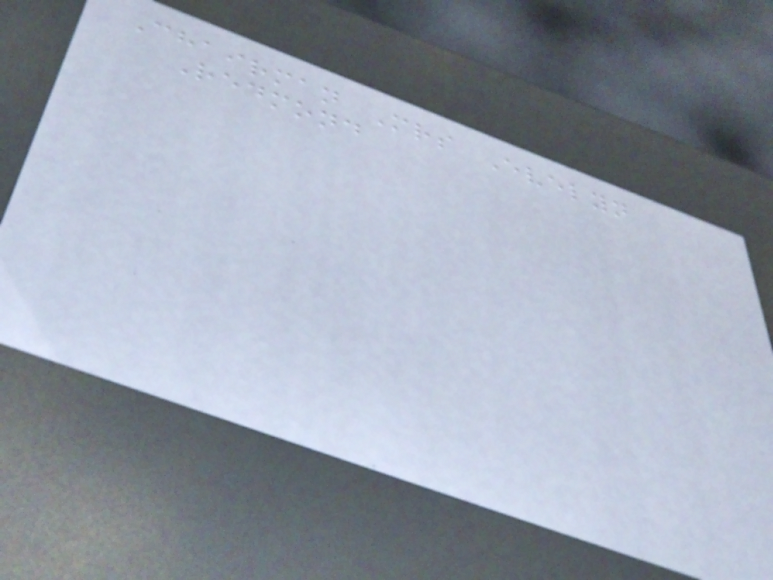Chairman Mrs Evelyn
Redmond
